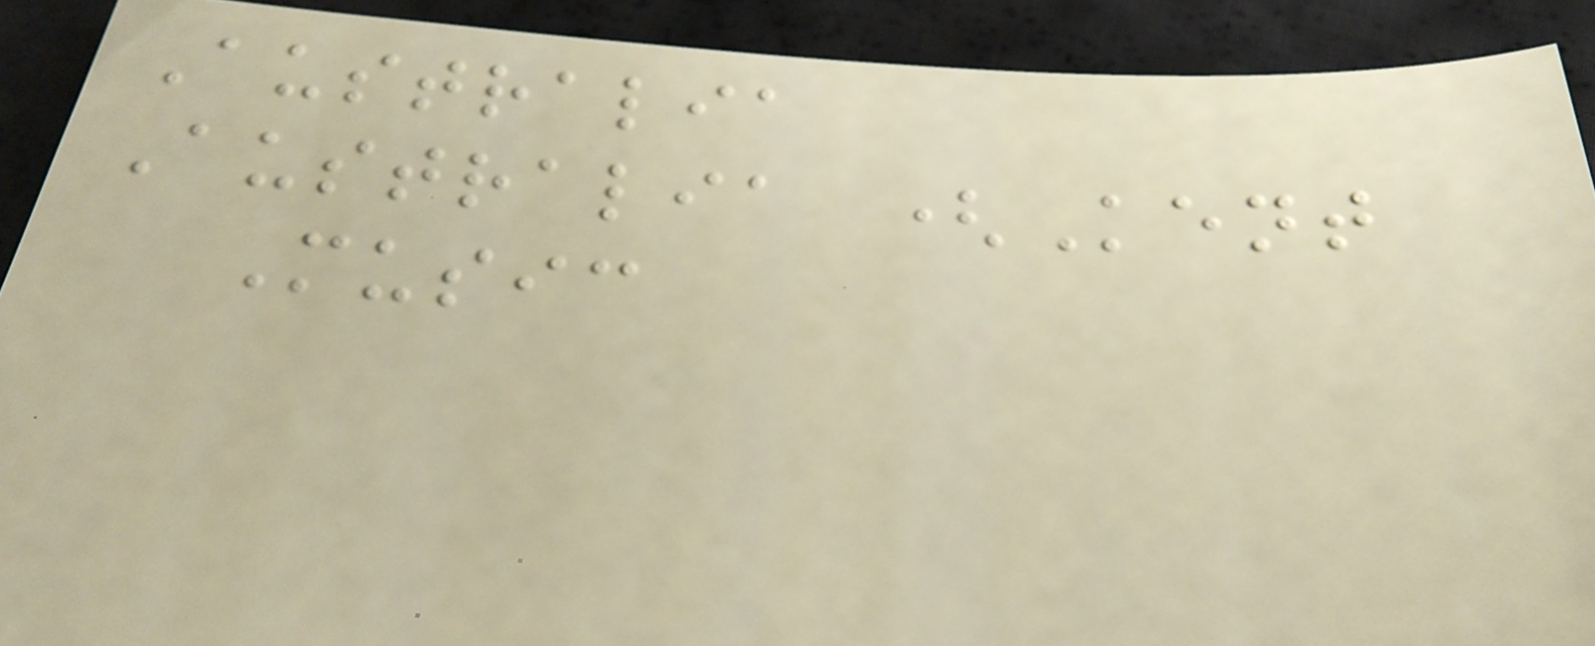Australia
Australia (Kent
Music
